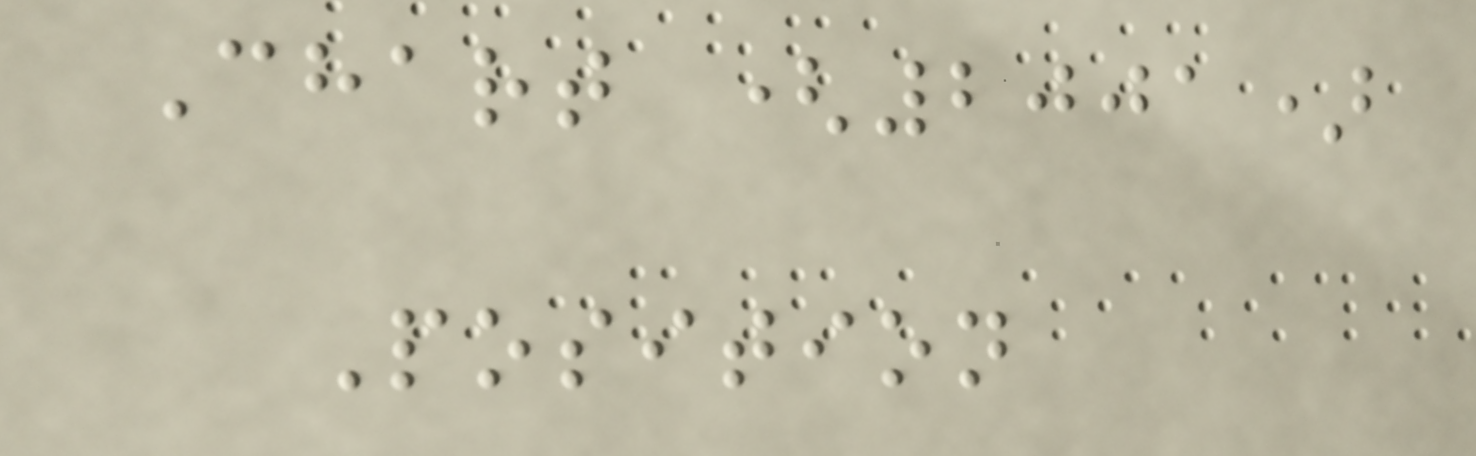Chart (2001)
Position
